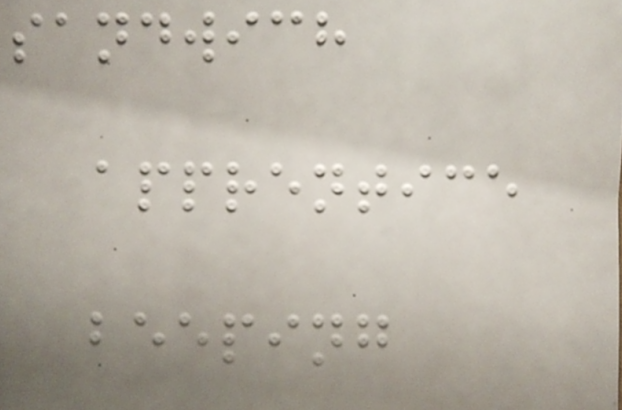sandwich
apprentice
beeping
